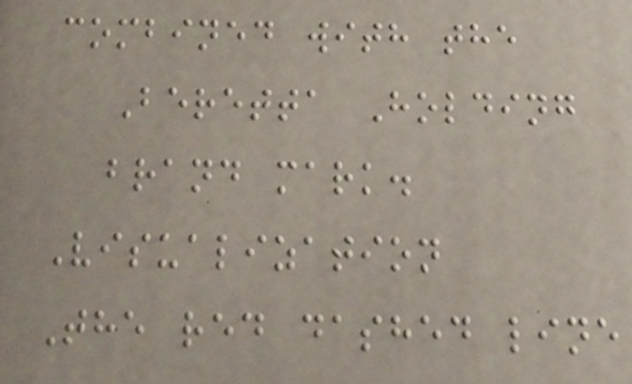combined with the
Beretta Holding
brand mark.
Visualization
The red dashed line
